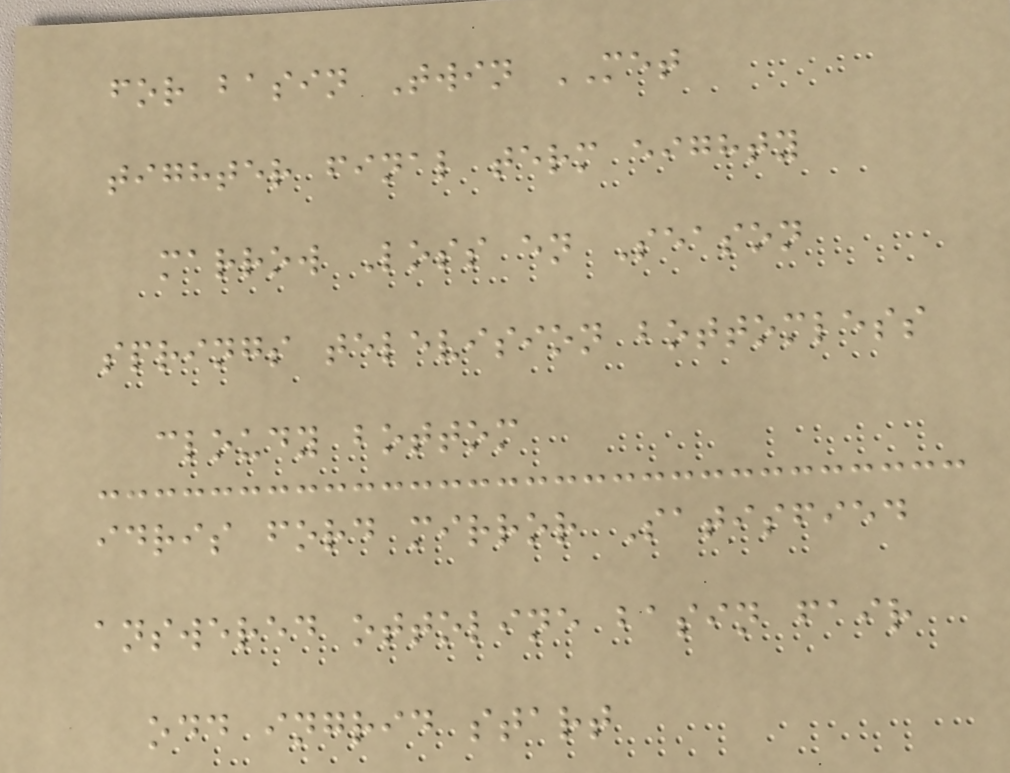for basin Twin MET
tighter final term eighty
marrow Loss en Season
springs television bottomless
cloudy bottom
idris ford mirror Satisfied
answered ottoline basin fair
odd ingrid start
